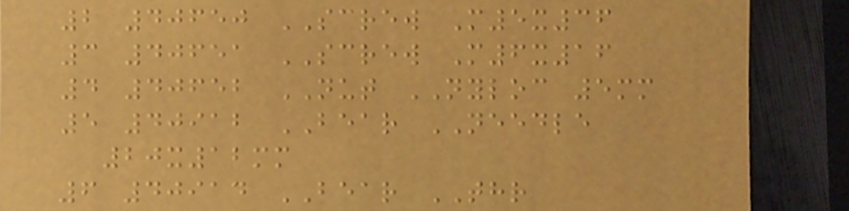2 40650 SCREW M5x36
3 40651 SCREW M6x16
4 40652 NUT NYLOC 5mm
5 40912 BEAR NEEDLE
20x12mm
6 40914 BEAR THR
